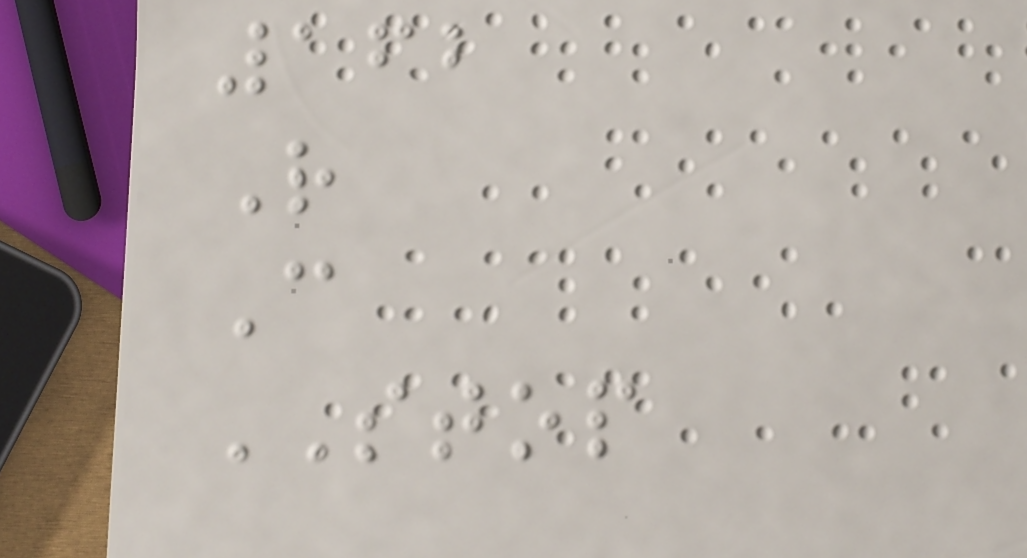162
R
C
STOP
